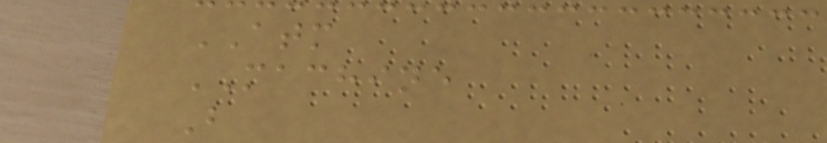ATM
MACHINE
B
